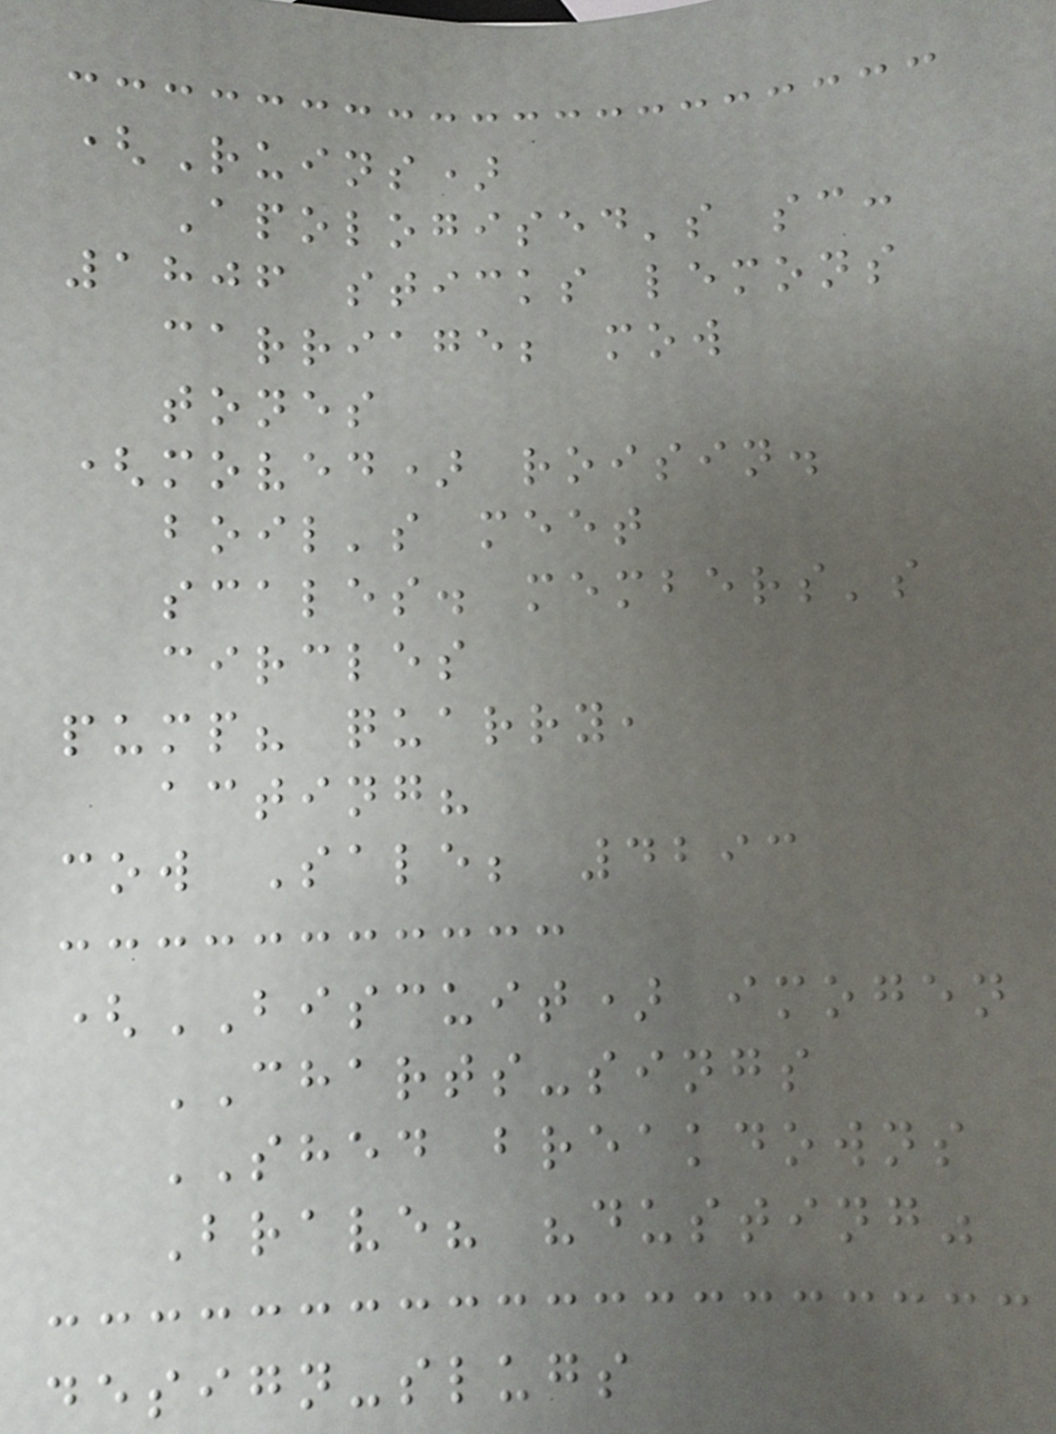(Ruins)
Apologised's sc:
1806 sticks lemons
carriage; mow
tones
(moved) roisin.
boil's meet
scales. members's
circles
pump? quarry,
acting?
cow Sale; 4293
(BISCUIT) imogen
CHARTS-sings
SHED breakdowns
Brave? "dusting"
design-slugs
